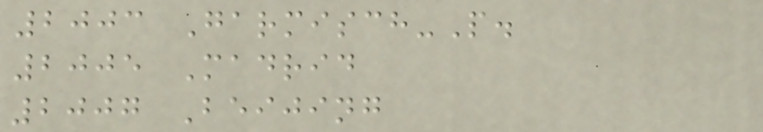2003 Garmisch-P.
2005 Madrid
2007 Beijing
